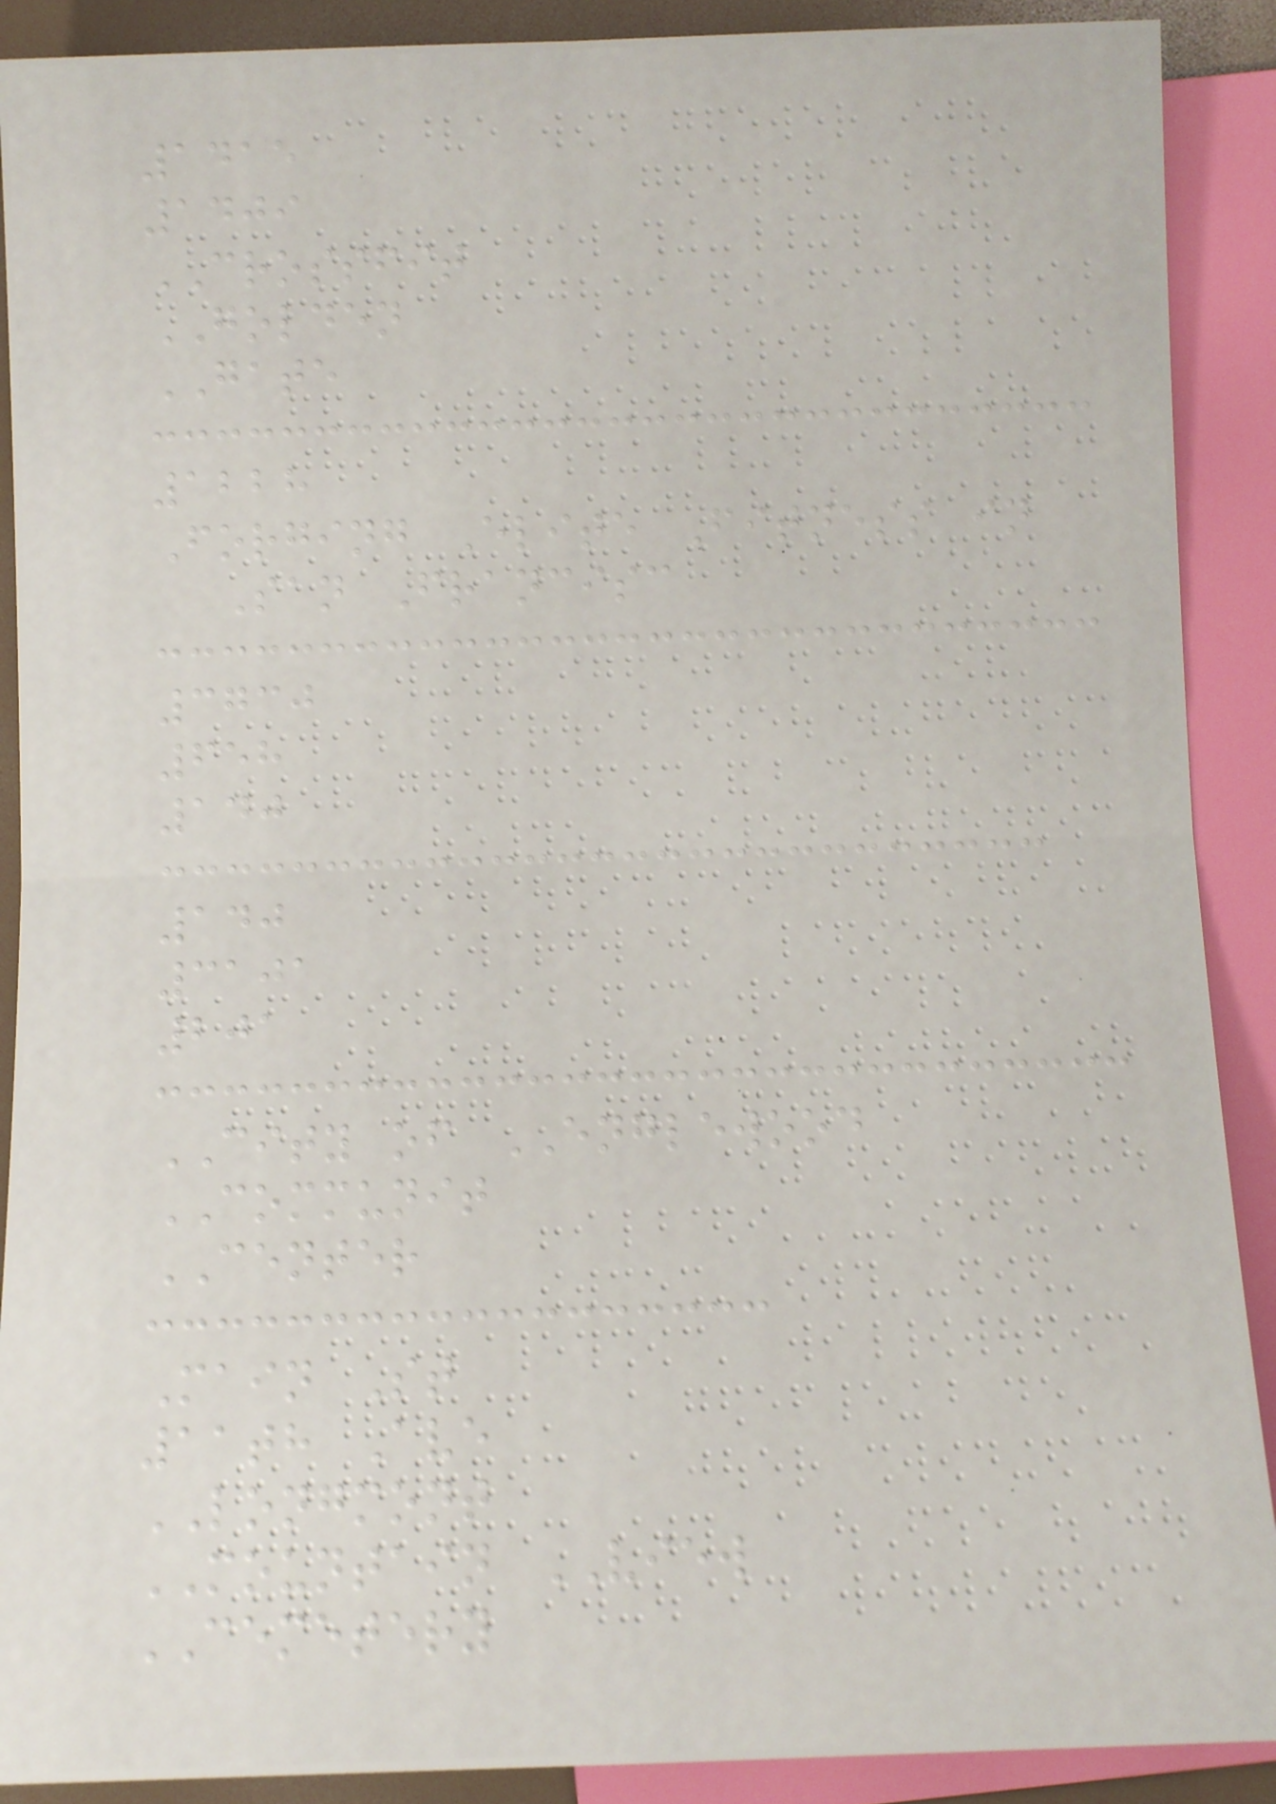1415
1409
CROSSFIT
GOLDEN
GATE
1228
Forging Elite Fitness in
San Francisc
3730
658
140
140
3101
201
CITY of ENGLEWOOD
COMMUNIT
CENTER
Main St
11th Ave
LONGMONT
MOUNTAIN VIEW
CEMETERY
